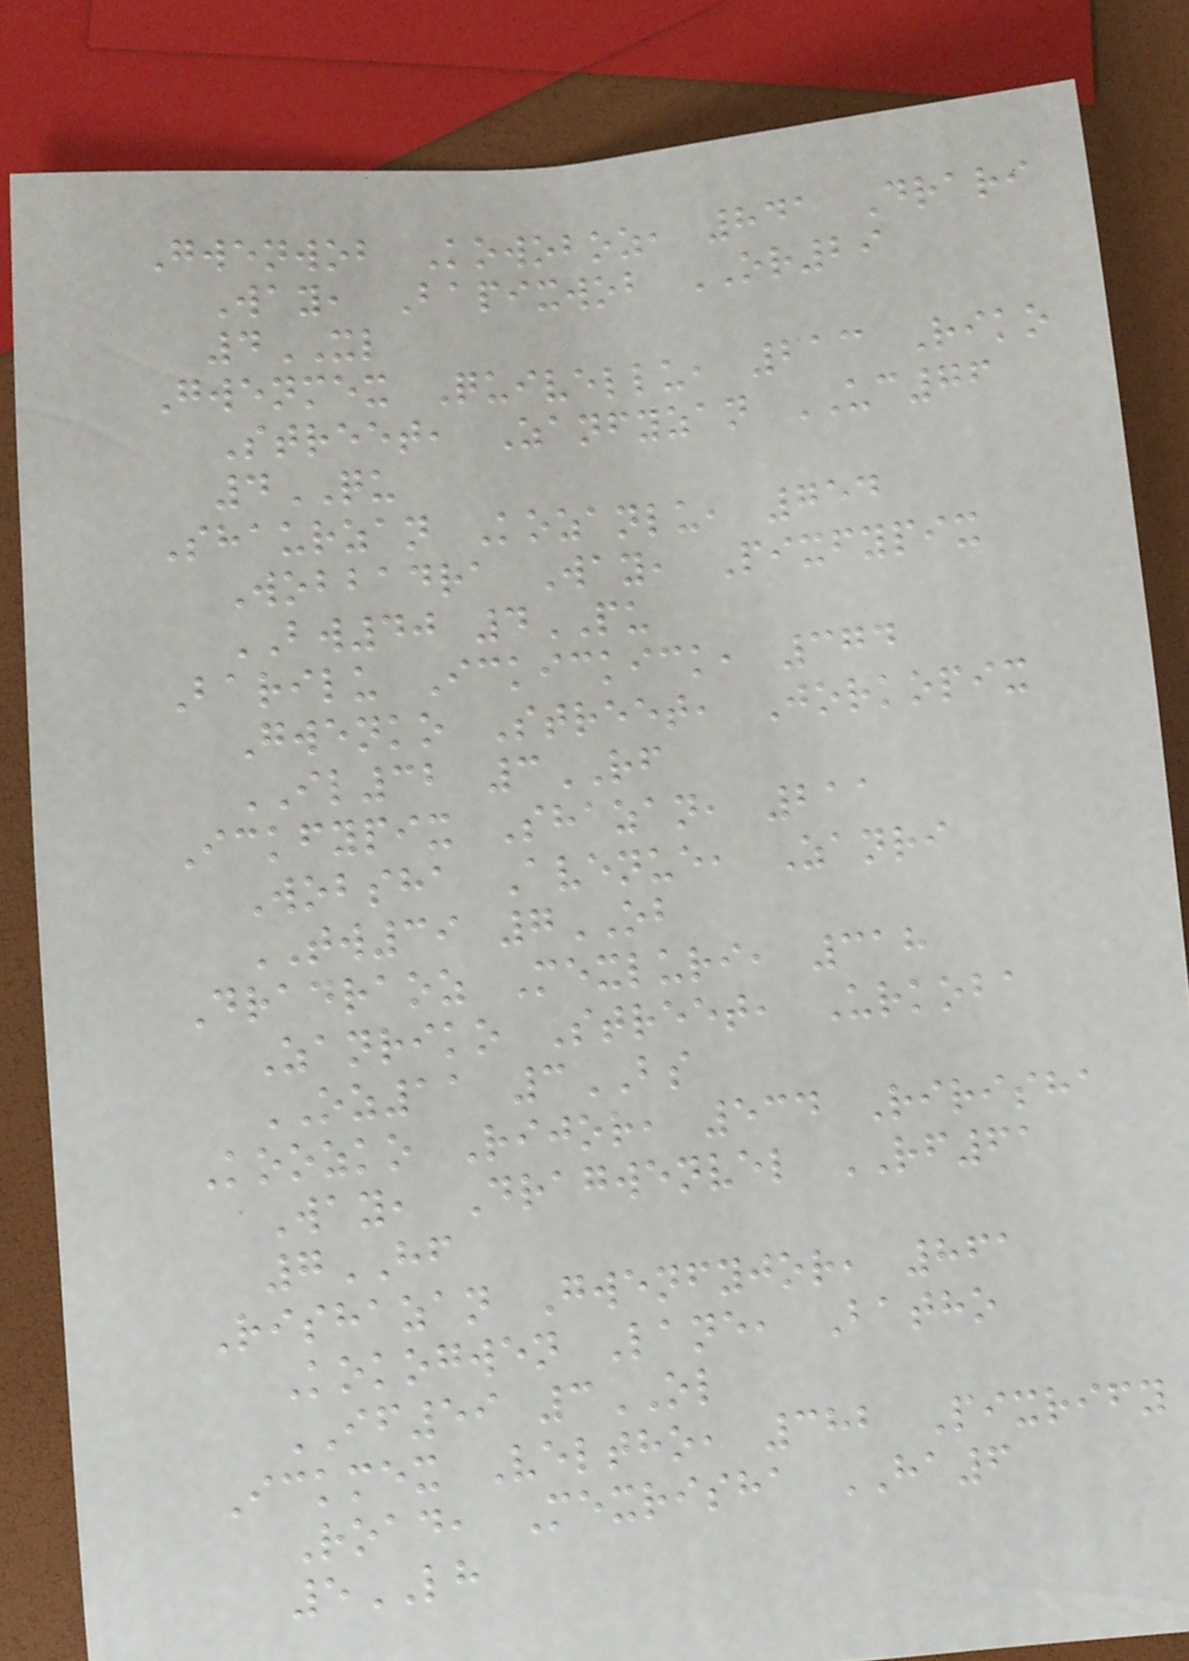Gwenwob Kowoboz, 841 Drari
Way, Bapixwob OR29
4XL
Gwenmex Quivellu, 213 Riko
Street, Zanfyzan UC76
4QU
Shaurzan Kozanlu, 754
Wobbadra Way, Pixfypix
BW40 4PU
Barilu Ickickick, 374
Gwenko Street, Jorkopix
IL32 3RF
Ickfypix Shazan, 211
Wobsha Avenue, Zanri
TW39 7OB
Dradraoz Mexluri, 318
Zanriko Street, Urkoba
OZ11 3BS
Koozko Rijor, 534 Ririsha
Way, Dragwenvel RF61
7HF
Rishazan Gwenfyjor, 861
Kokogwen Lane, Batho
IF59 3OL
Ickmex Veltho, 382 Pixrify
Road, Mexrisha HA6
5LH
